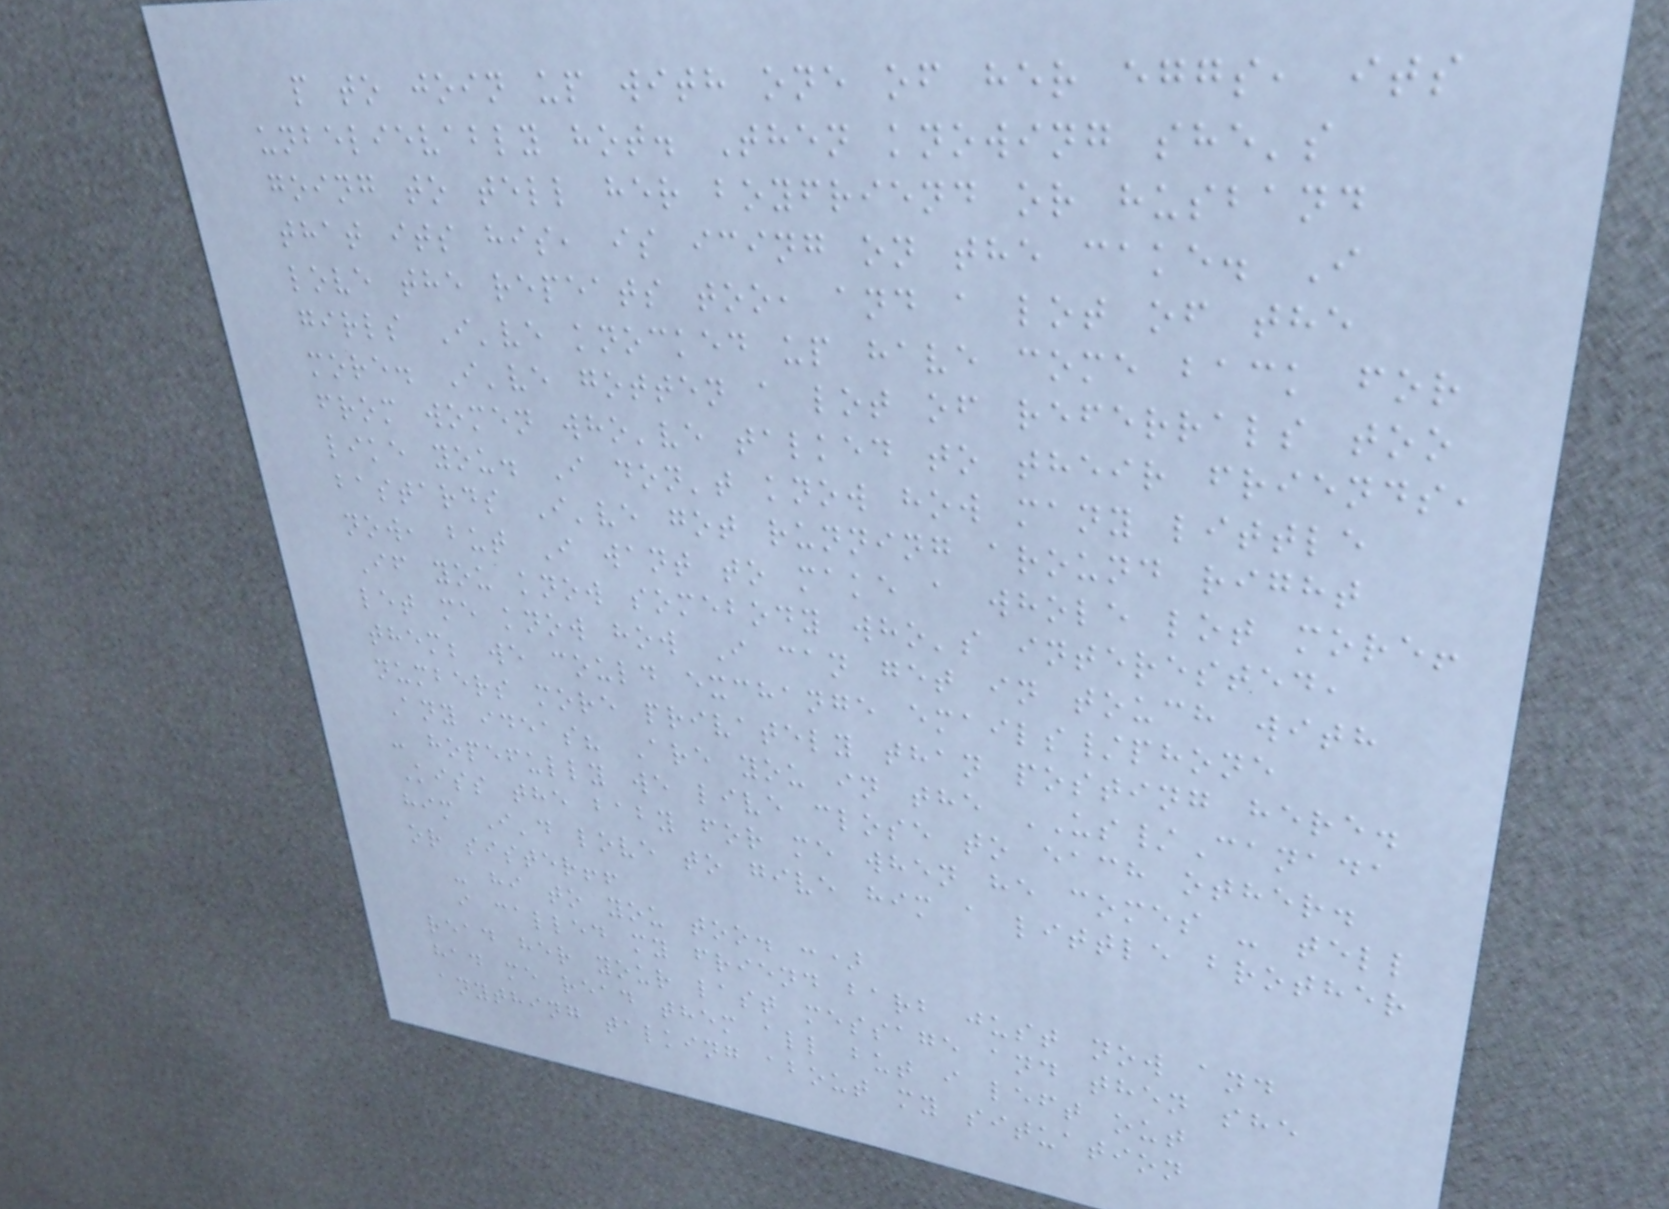p to join up with one of her eggs, its
unbelievably hot. Then knowing she's
going to tell her boyfriend or husband
that its his, is icing on the cake. I
love the repeats too, and a lot of the
girls I've knocked up have come back for
more. I've gotten a lot of referrals too
from women who've talked to their friends,
like you. I don't know how many little
bastards I've got running around right
now, but I want to make a whole lot more!
If you know somebody who's interested,
let me know how I can get in touch with
them; we could exchange emails/phone
numbers more privately than posting here.
Any ideas? Are you in the US/Canada
- hopefully we live close to each other.
Kiss the baby for me when he comes - tell
him I'd love to give him a little brother
or sister!!
- hi to you too. :)
i called my friend barb just now and
read her your last message and then she
had me read them all but i left out
anything talking about my situation
